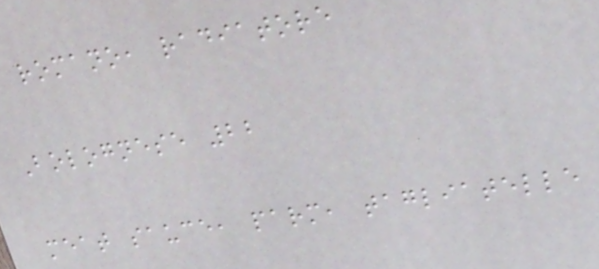romano, radiatore
Bolognese 22
meat sauce, parm, tagliatelle
